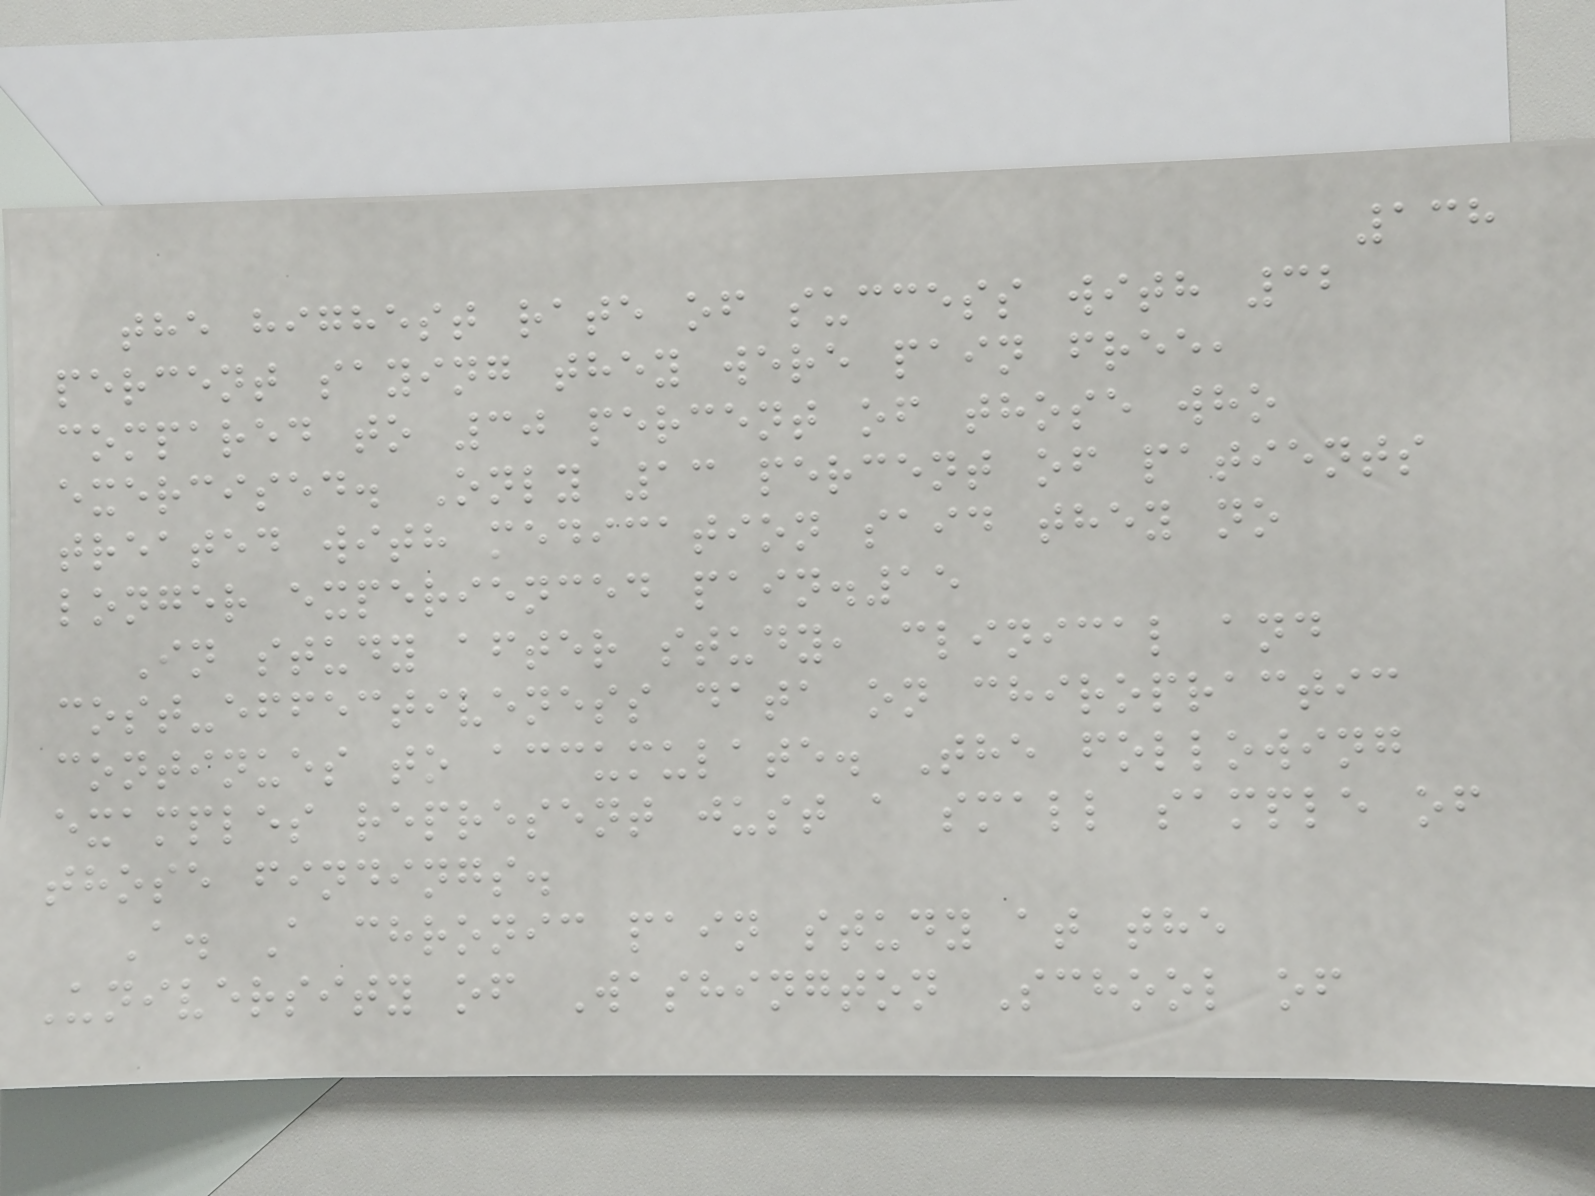138
the highest rate of success with 32
percent saying they were pain free,
compared to 30 percent of those who
exercised. Only 13 percent of patients
treated with medication said they no
longer experienced pain.15
In study after study, clinical and
cost-effectiveness data on chiropractic
continues to accumulate. The following
examples represent just a small sample of
those findings.
A. A chronic pain study at the
University of Washington School of
